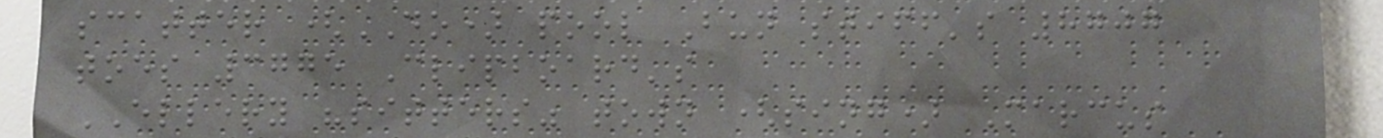scatter (DO) pool Bun stiff's 8707
toes 3775 Clipboard's
ELLERY "sitters" town (sing) Marcus
